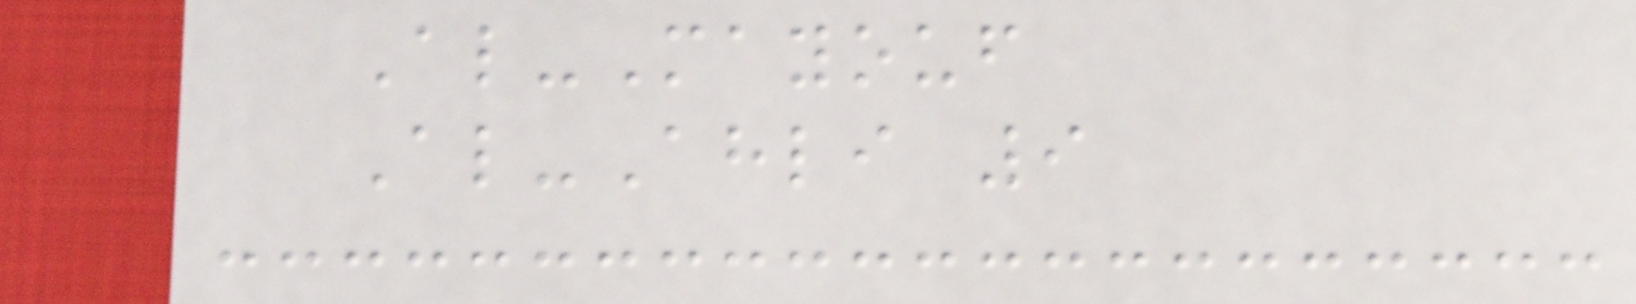Al-Mayouf
Al-Ahli 9
